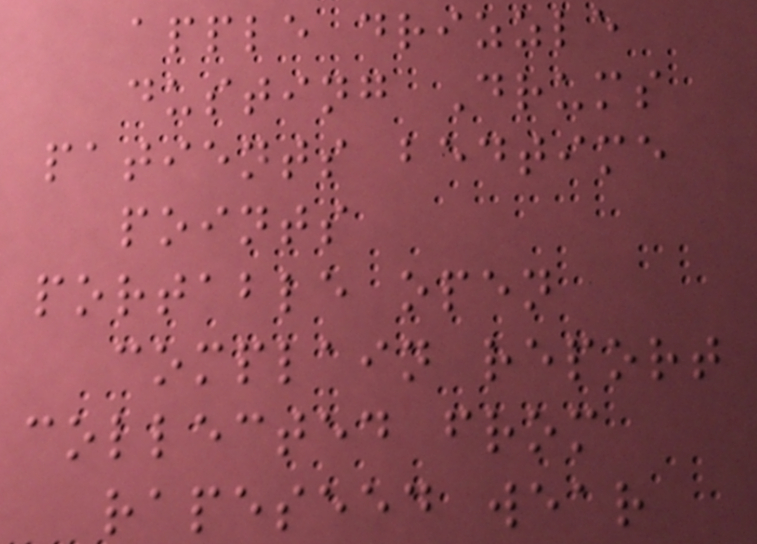apple drizzle
dusting Drums
patients bedtime
points
portable open
complain report
collected from
rapeseed wear
